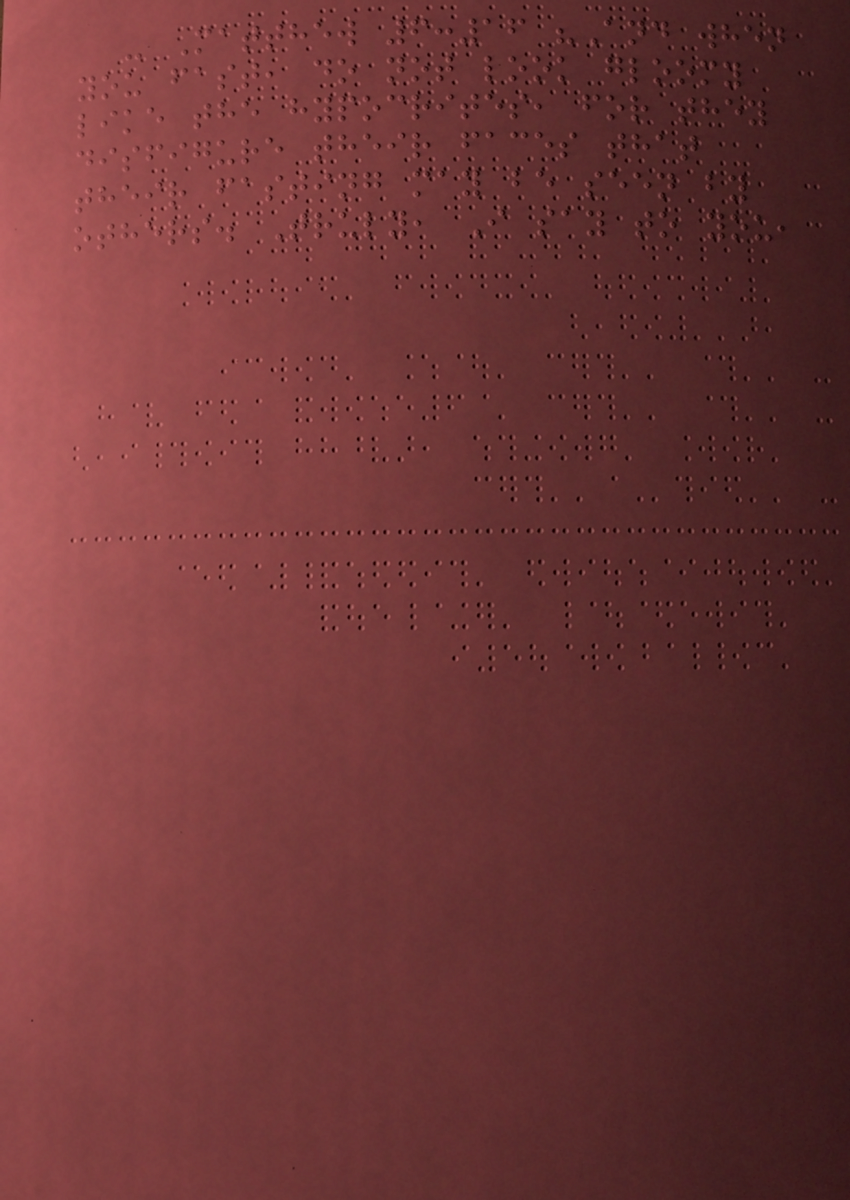- Matthew 6:16 "And when
you fast, do not look gloomy
like the hypocrites, for they
disfigure their faces that
their fasting may be seen by
others. Truly, I say to you,
